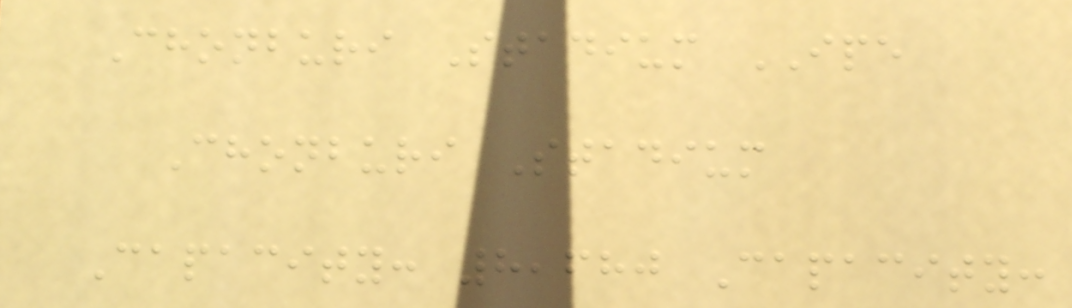Chonburi Stadium IPE
Chonburi Stadium
Capacity: 8,680 Capacity:
